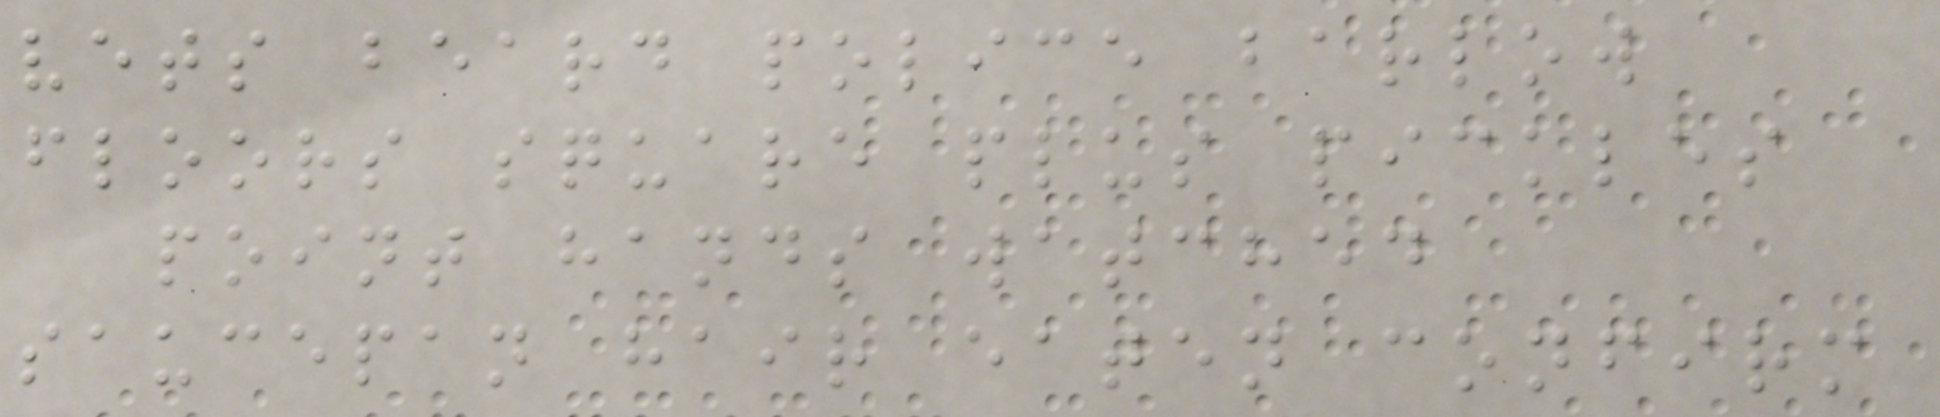vets beard police barlow
floors square plus pickles
point hands watched
saucepan hair eaten confirm
